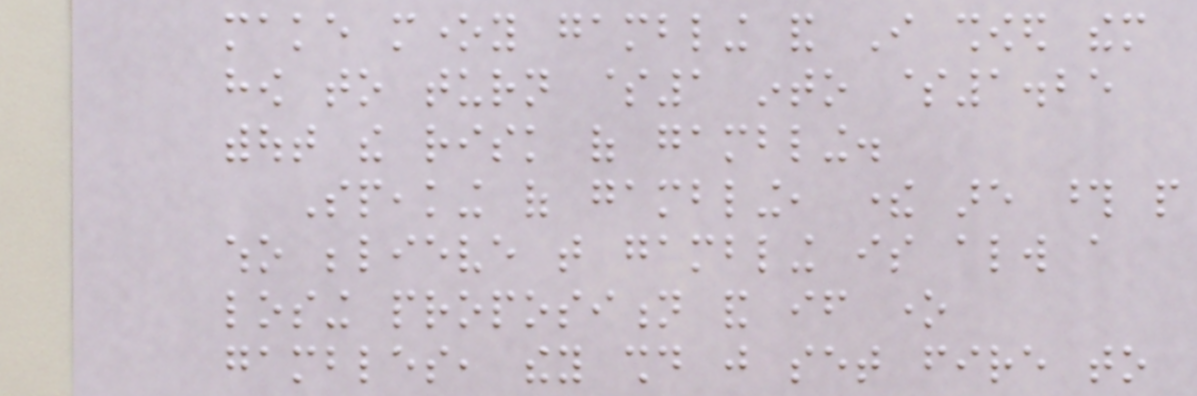make money gambling and I showed them
how to turn $1 into $1.25
without the risk of gambling.
Speaking of gambling, there are those people
who believe that gambling is always a
losing proposition and if one
gambles, they should just set fire to
